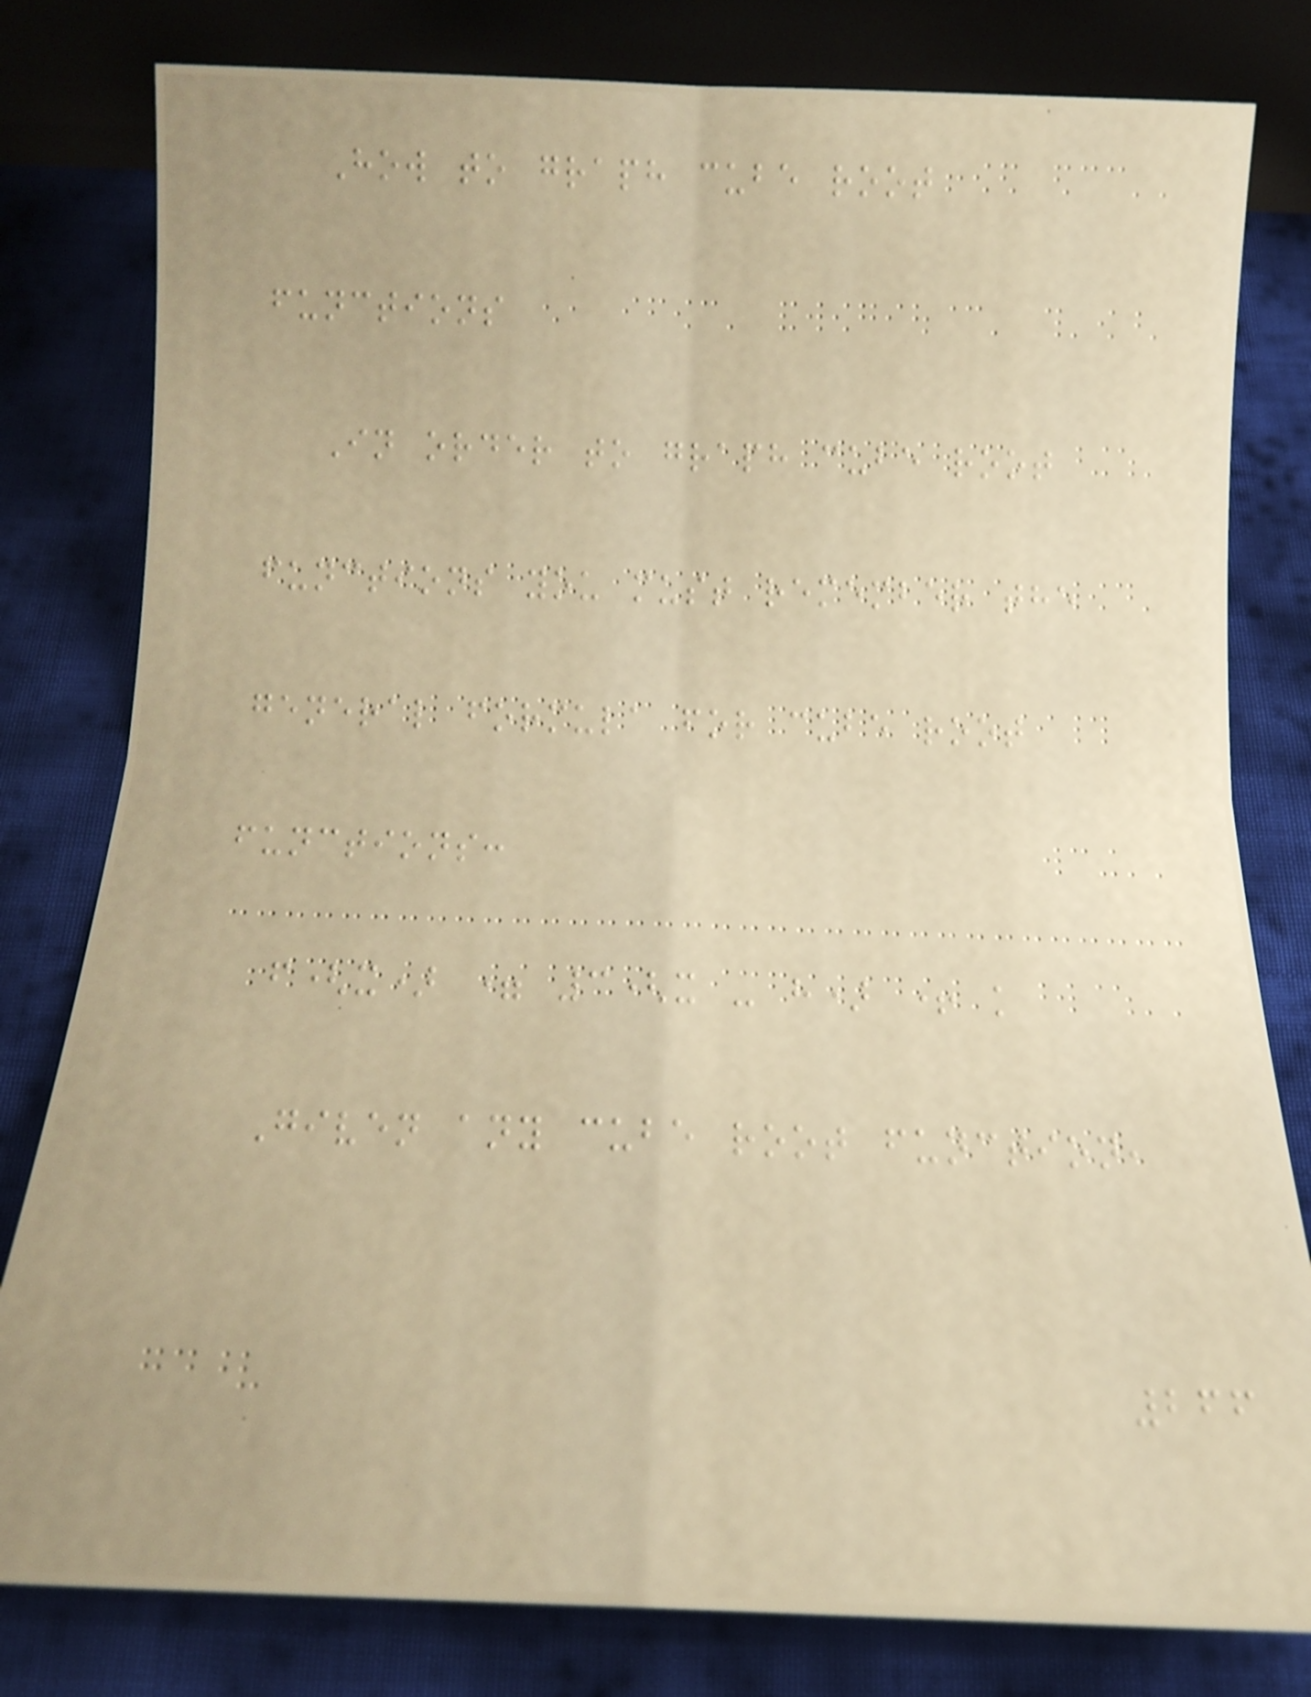How to graph cube root
functions
In order to graph cube root
functions you must remember the
general formula for cube root
functions:
f(x) = 3(x - h) + k
Given any cube root function,
266
